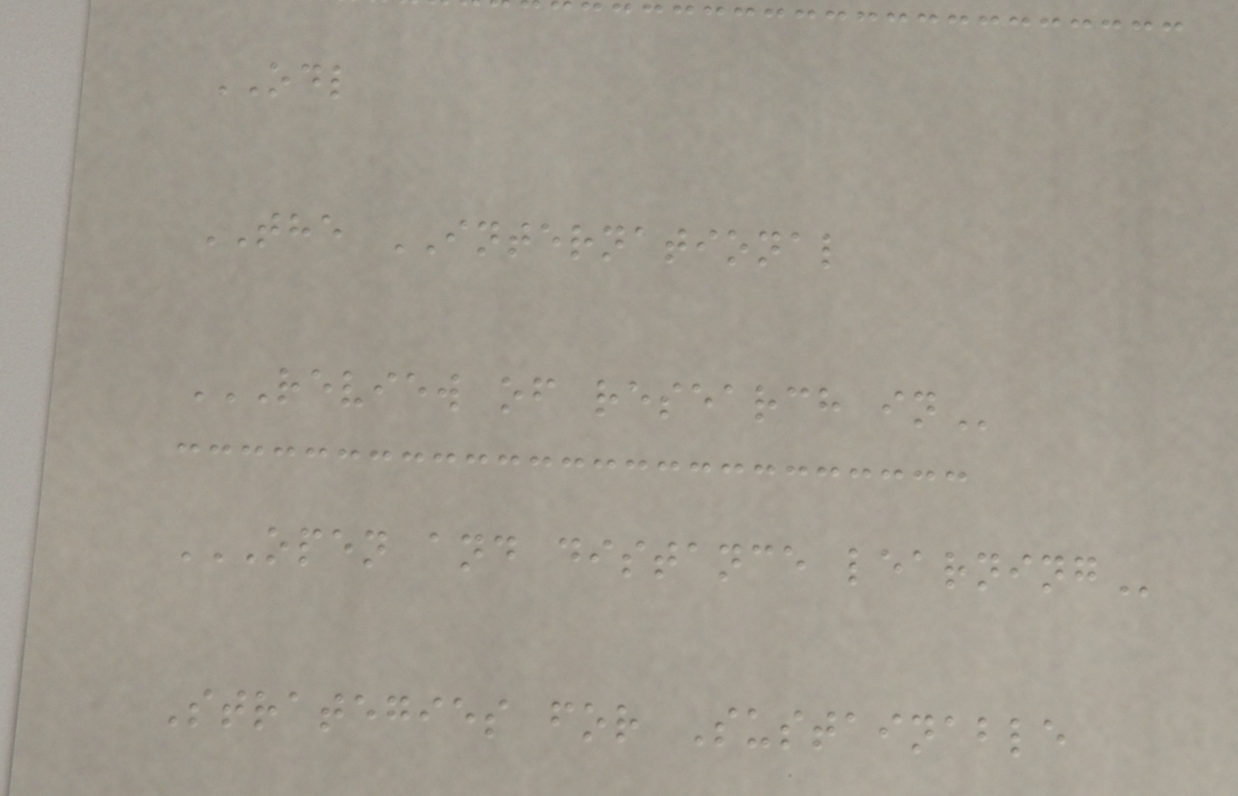ODL
THE INTERNATIONAL
REVIEW OF RESEARCH IN
OPEN AND DISTANCE LEARNING
Strategies for Sustainable
